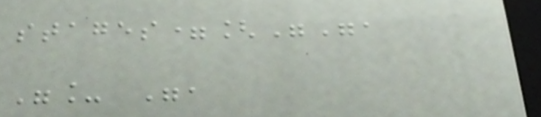stages=["",
"_ ",
